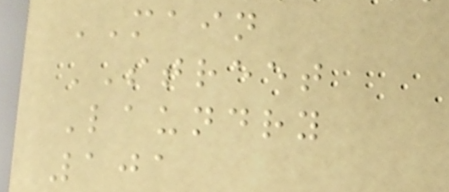MAIN
STREET
Laundry
101
